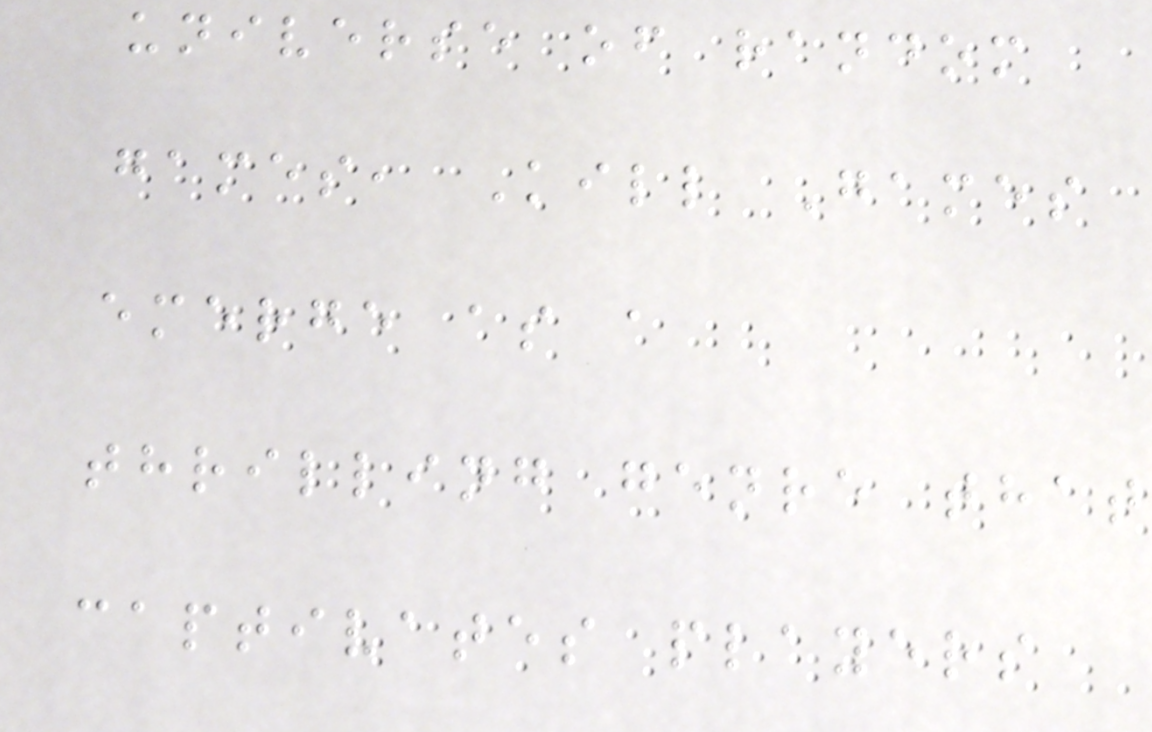universe of random
games, Kill Games
emerge as a
thrilling genre that
captivates players
